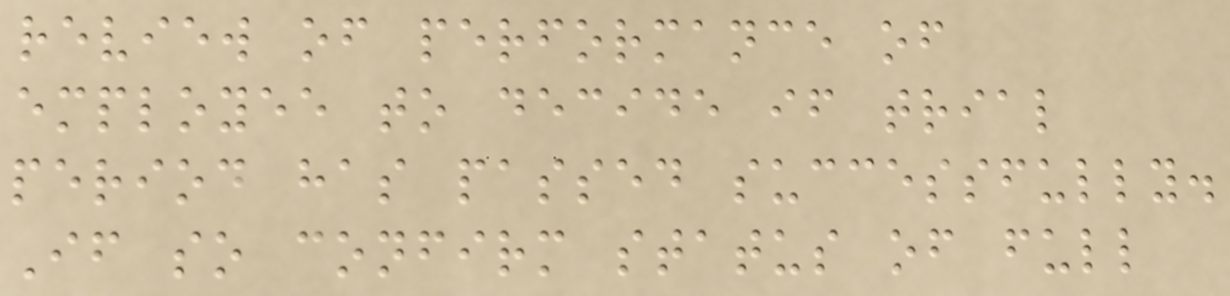review of performance of
employee to decide if trial
period has passed successfully.
If so confirm status of full
